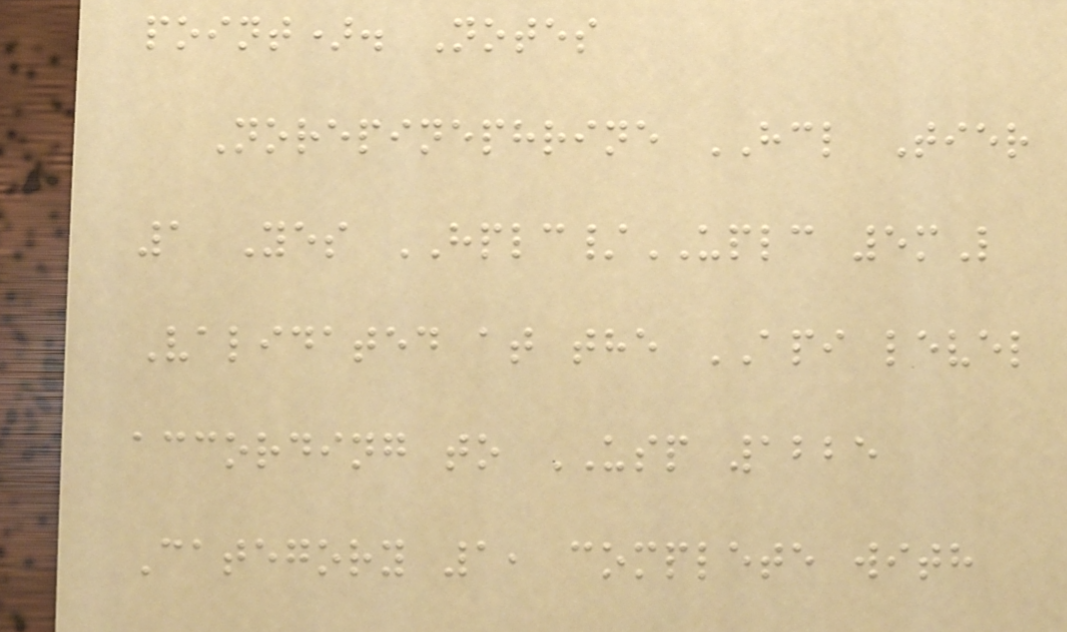point). Notes
Norepinephrine HCL Tier
1 Yes HPLC/UPLC 5mL
Validated at the API level
according to USP 1225
Category 1, complete with
